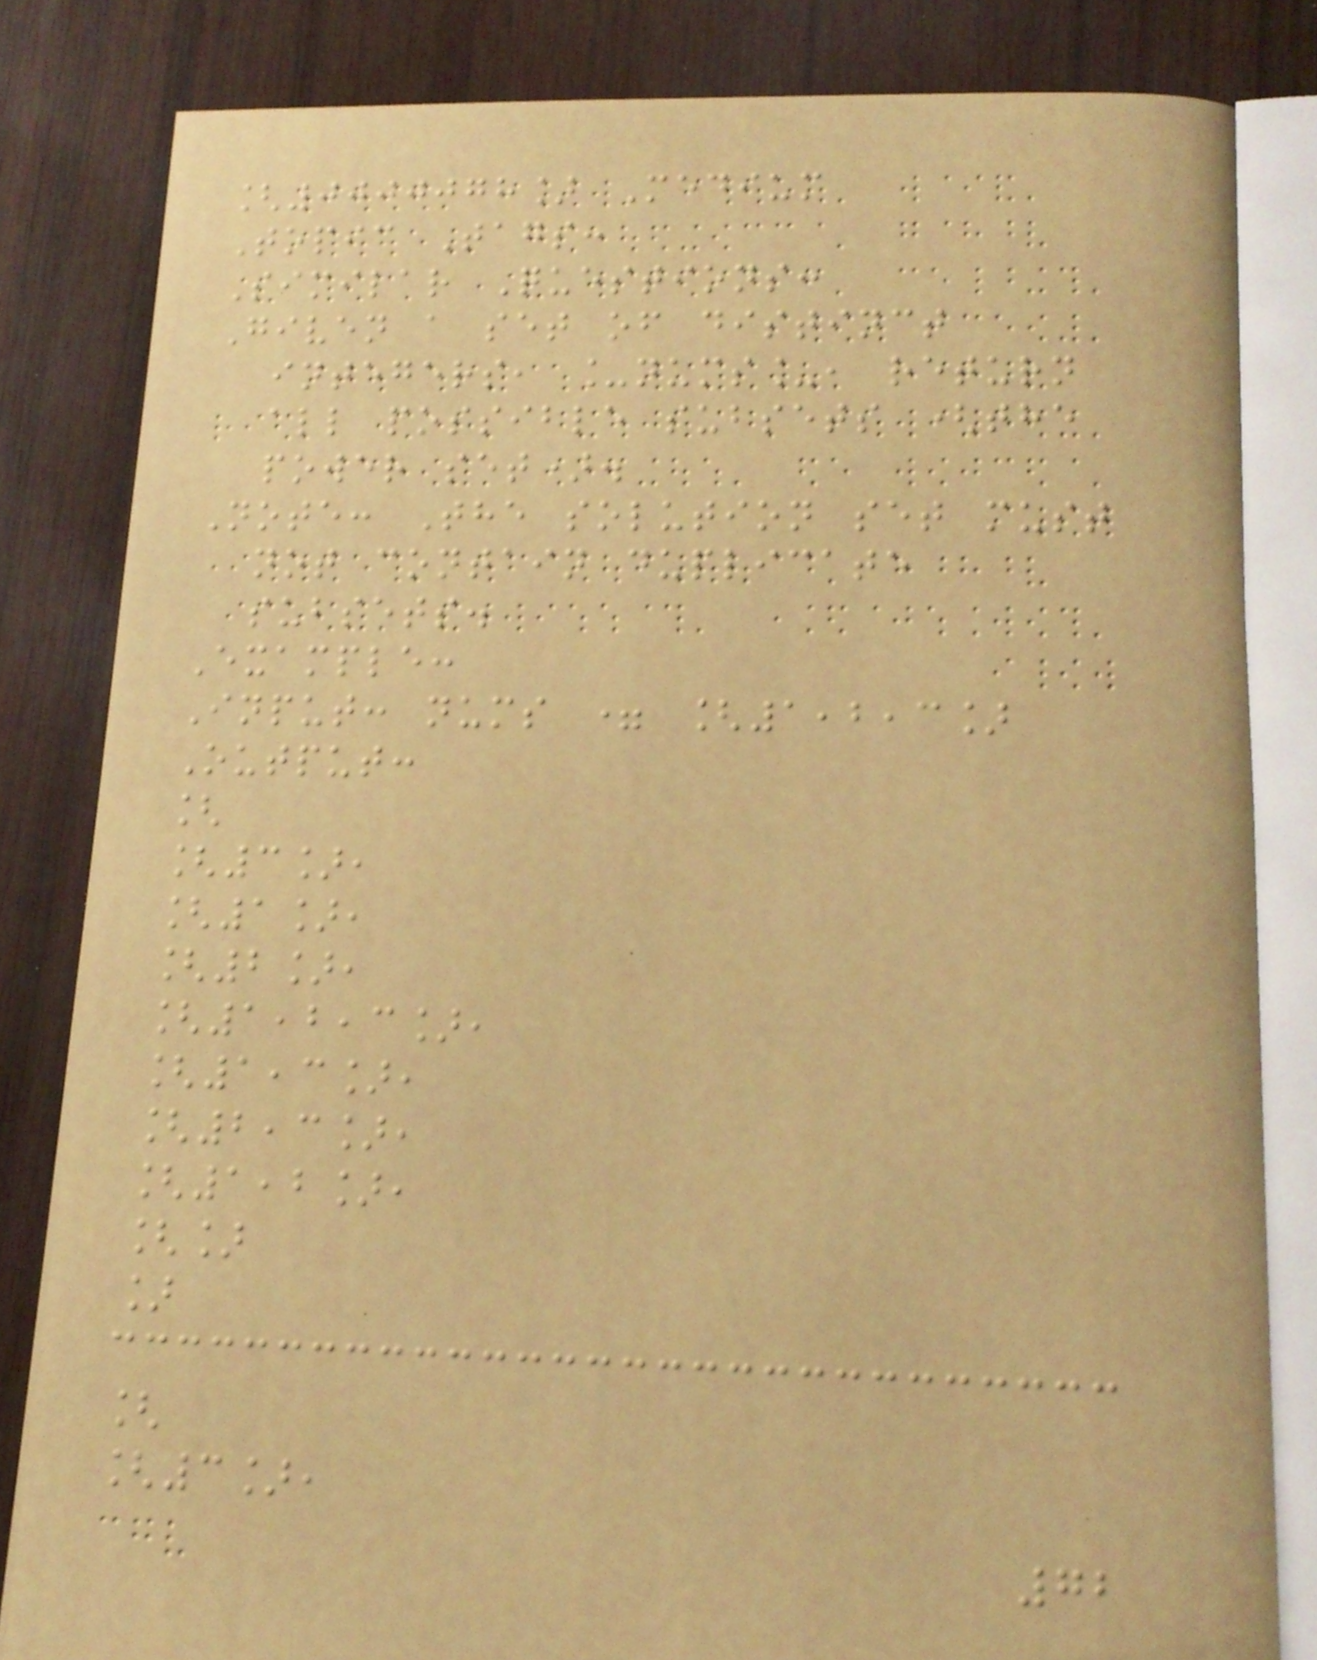[0000078] Medium
Topic Tags:
Similar Questions:
Given a set of distinct
integers, _nums_, return
all possible subsets (the
power set).
Note: The solution set must
not contain duplicate
subsets.
Example:
Input: nums = [1,2,3]
Output:
[
[3],
[1],
[2],
[1,2,3],
[1,3],
[2,3],
[1,2],
[]
]
[
[3],
72
